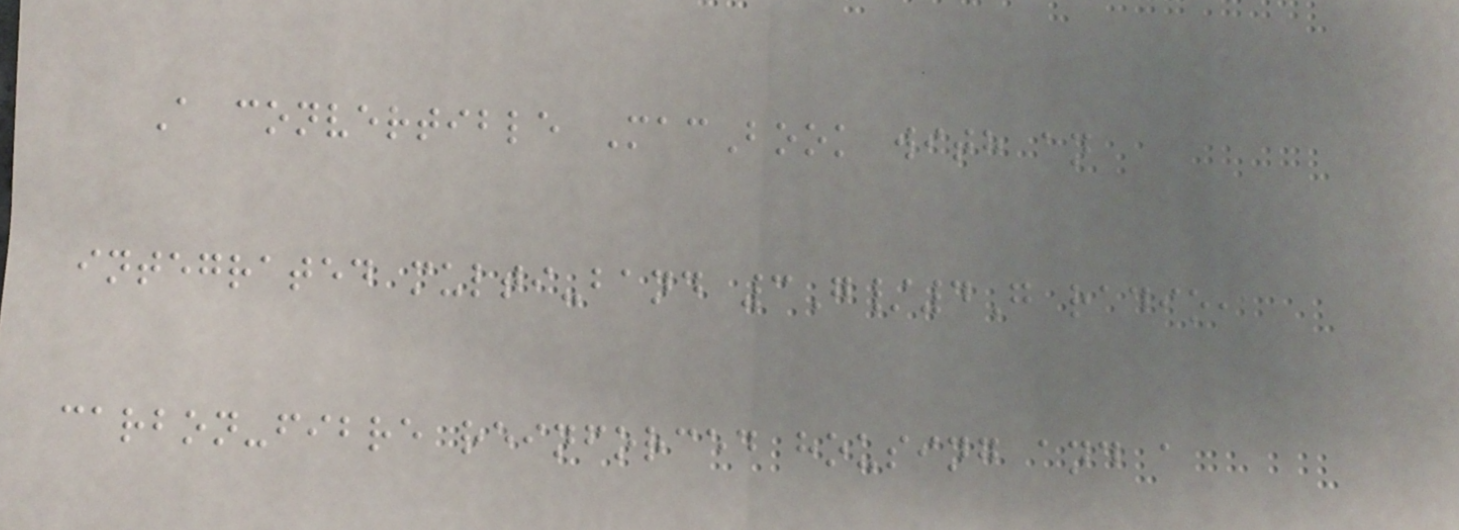A convertible MacBook with an
integrated multi-band 3G/4G radio,
carbon-fibre reinforced housing and a
